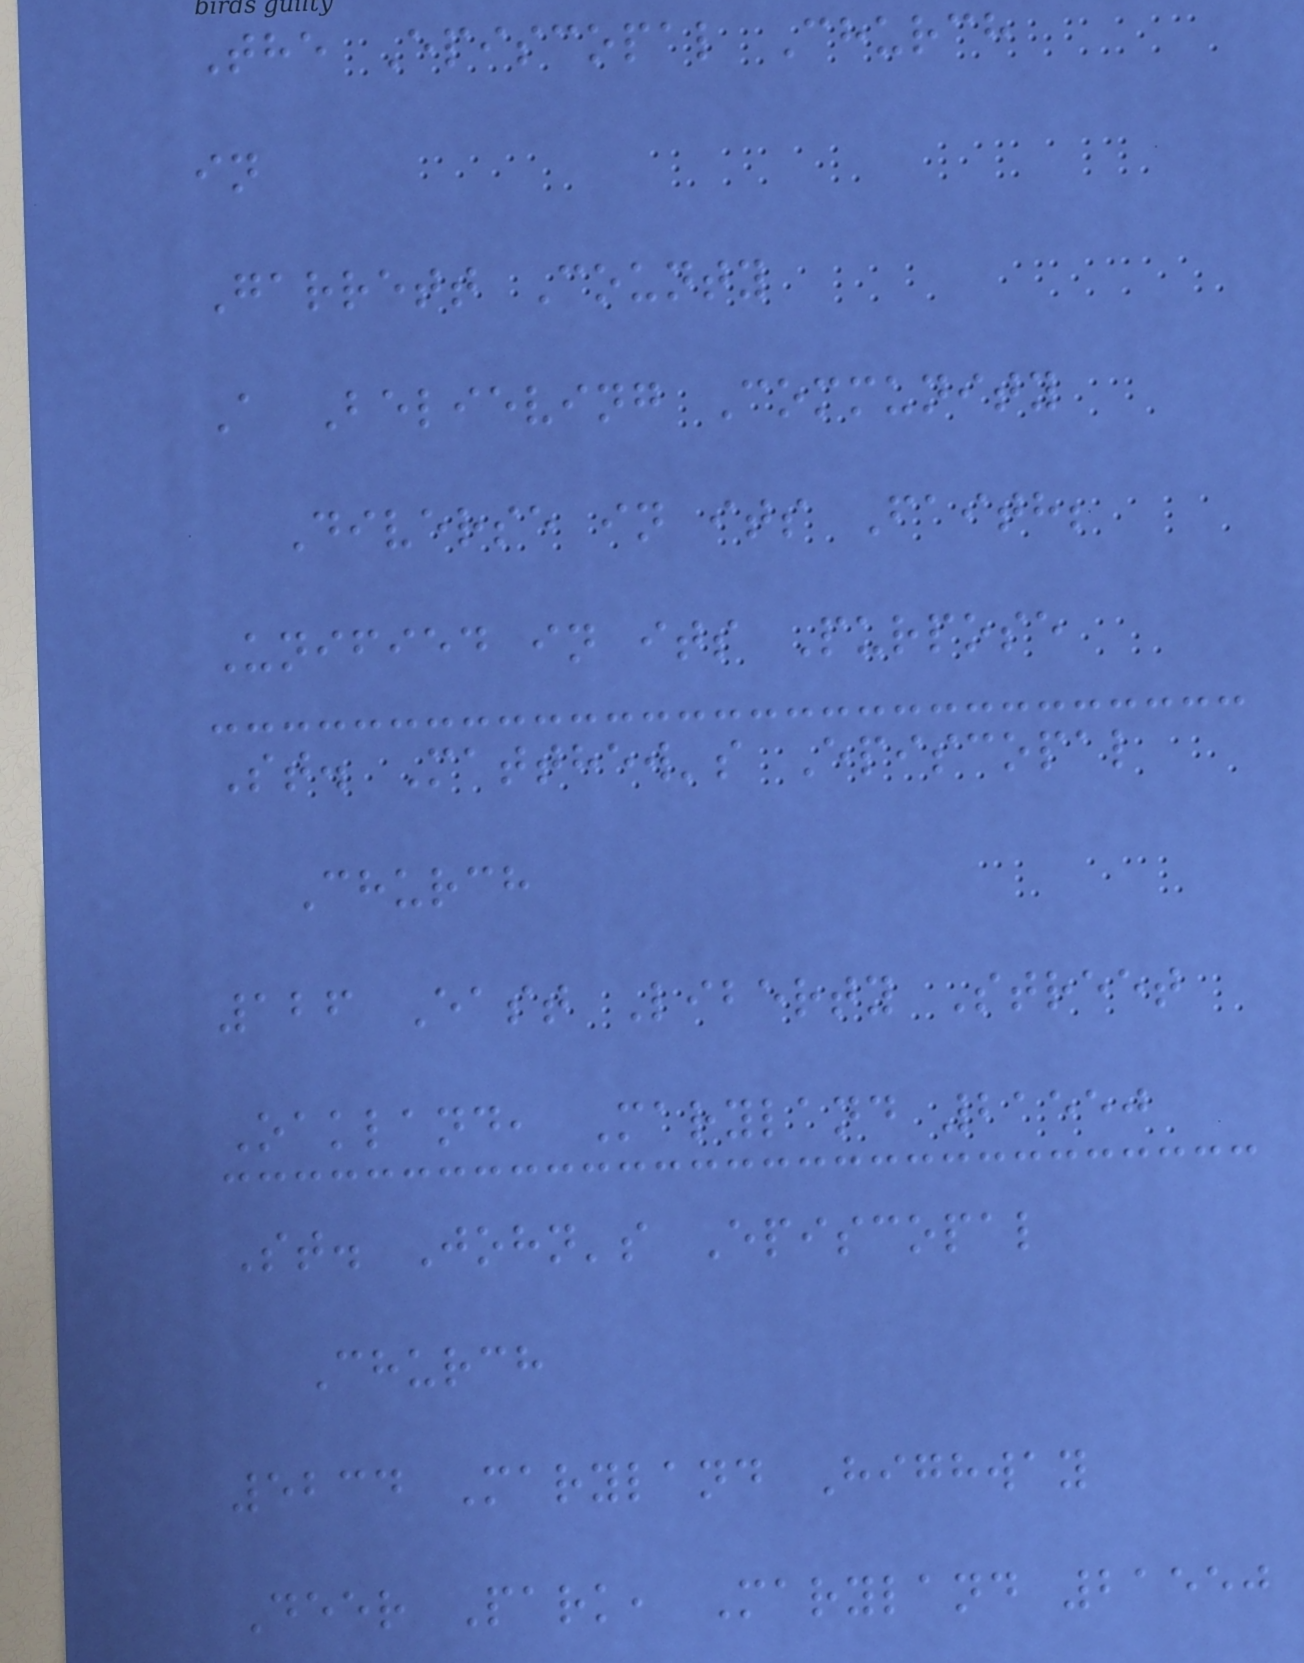The Episcopal Church
in
Garrett County
A Believing Community
Diverse in its Faith;
Unified in its Purpose
St. Matthew's Episcopal
Church
126 East Liberty Street
Oakland, Maryland 21550
St. John's Episcopal
Church
5234 Maryland Highway
Deer Park, Maryland 21550
